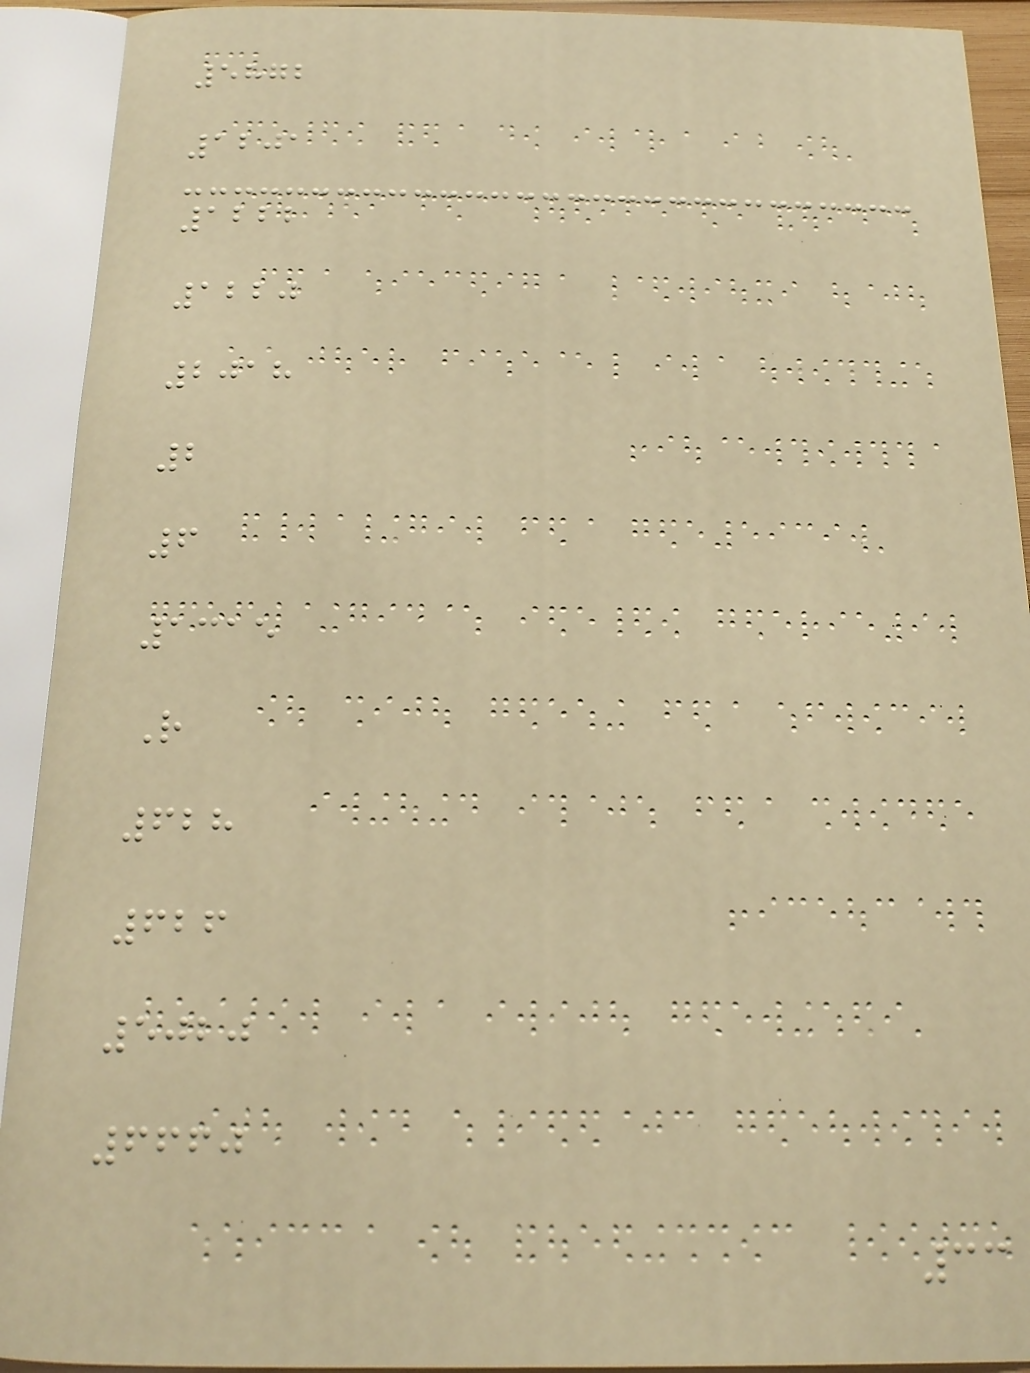5872
1201
1222
1220
2018
2
6
1315
R
628
626
5020
6660
33
